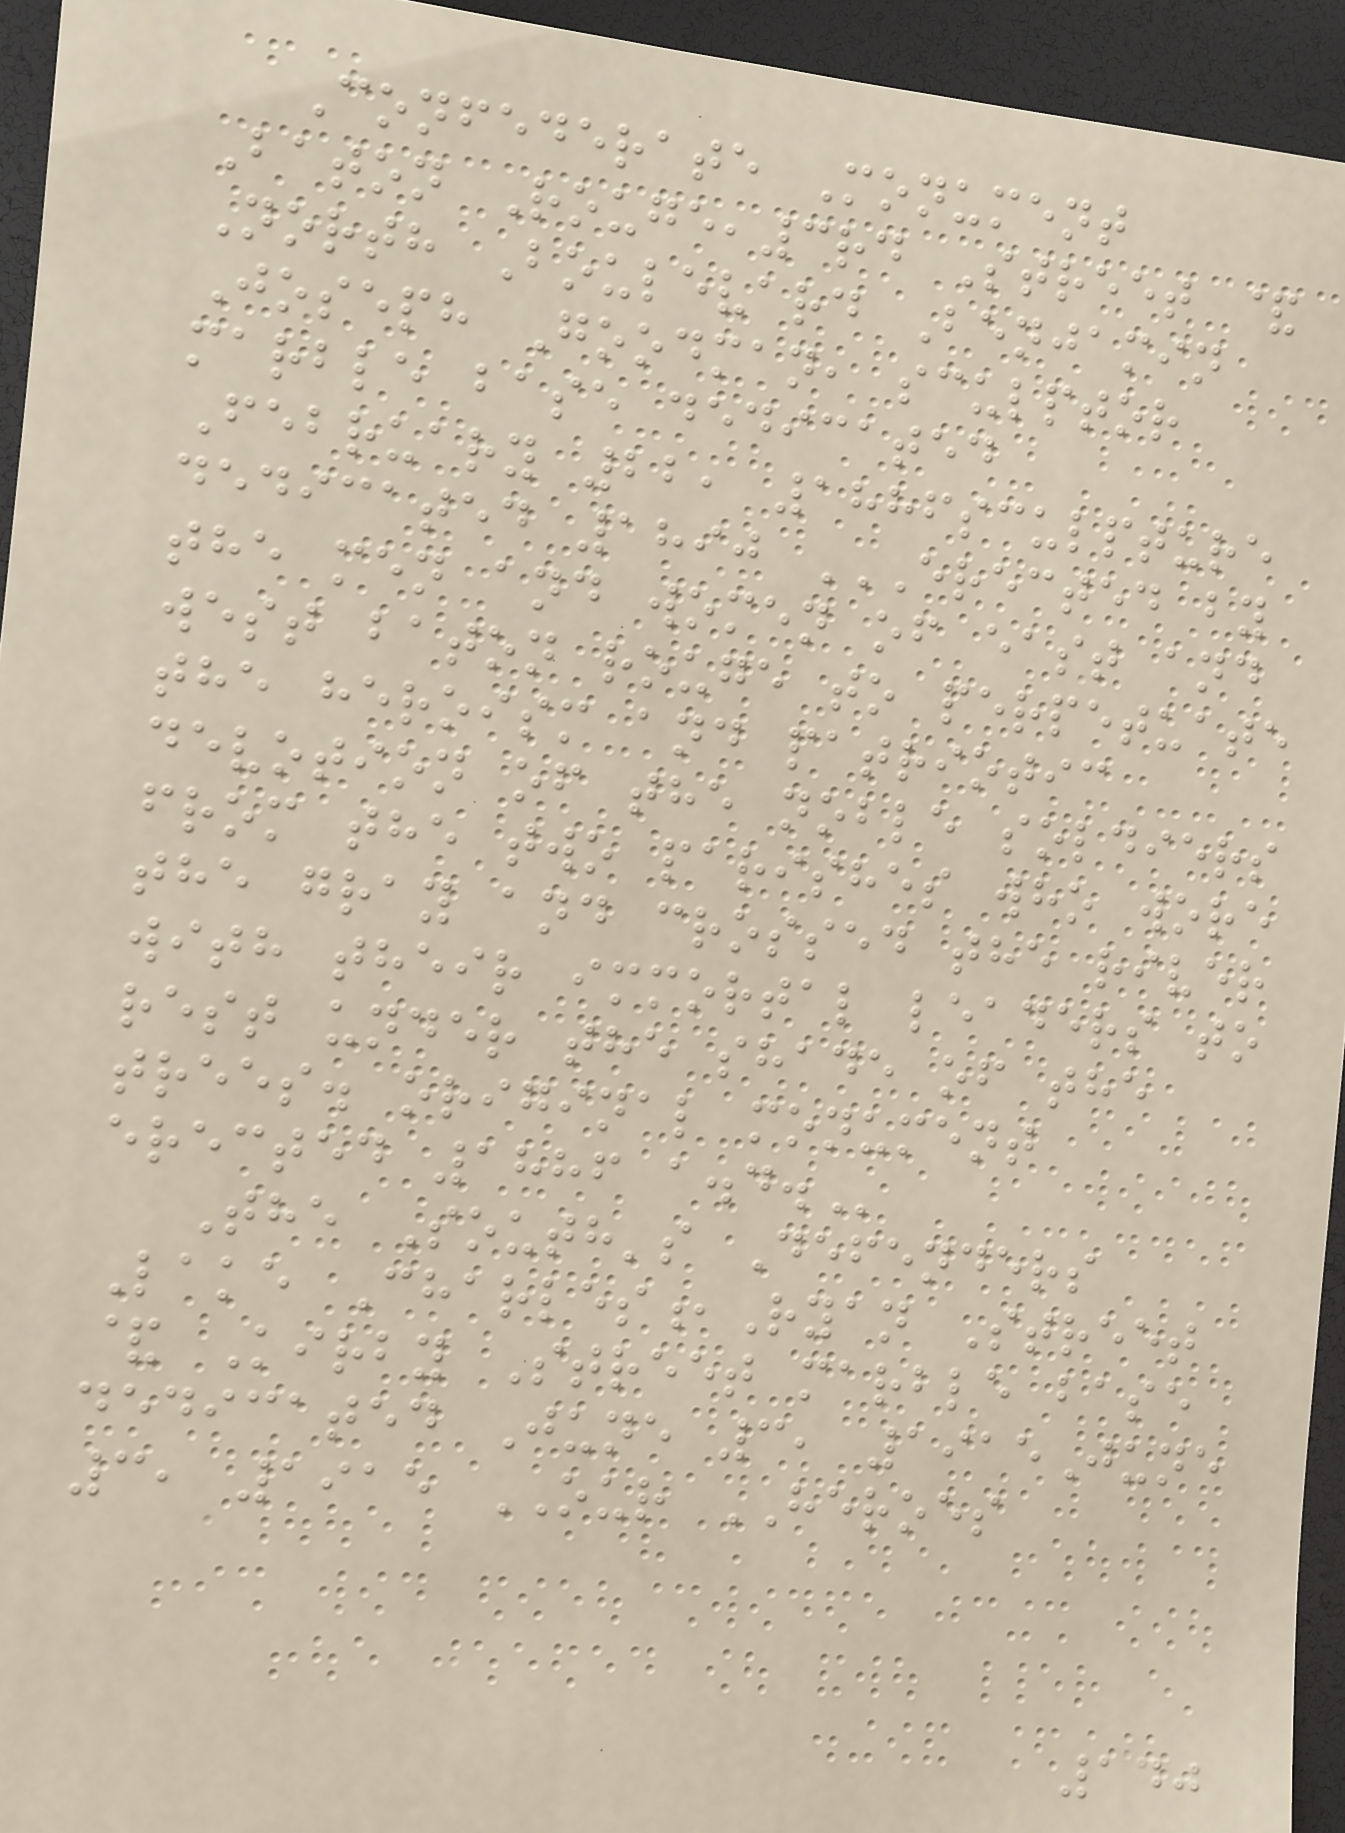Confederate Monument
Baton Rouge,3rd Street &
North Boulevard Benjamin
Joseph Goodman, sculptor
marble base dedicated
February 22, 1886sculpture
dedicated 1890 ERECTED BY
THE MEN AND WOMEN OF EAST AND
WEST BATON ROUGE TO PERPETUATE
THE HEROISM AND PATRIOTIC
DEVOTION OF THE NOBLE SOLDIERS
FROM THE TWO PARISHES WHO WORE
THE GRAY AND CROSSED THE RIVER
WITH THEIR IMMORTAL LEADERS TO
REST UNDER THE SHADE OF THE
TREES. ORIGINAL MONUMENT
ERECTED 1886 A.D.
The South's Defenders
Lake Charles,Ryan Street
& Kirby Street marble base
dedicated June 3, 1915June
3, 1915 OUR HEROES
140
